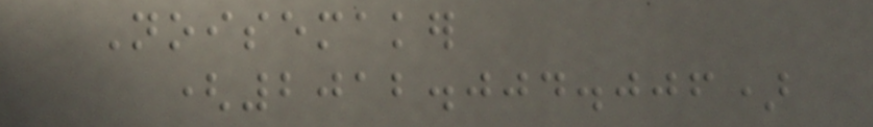Noisemaker
(2012.004.006)
